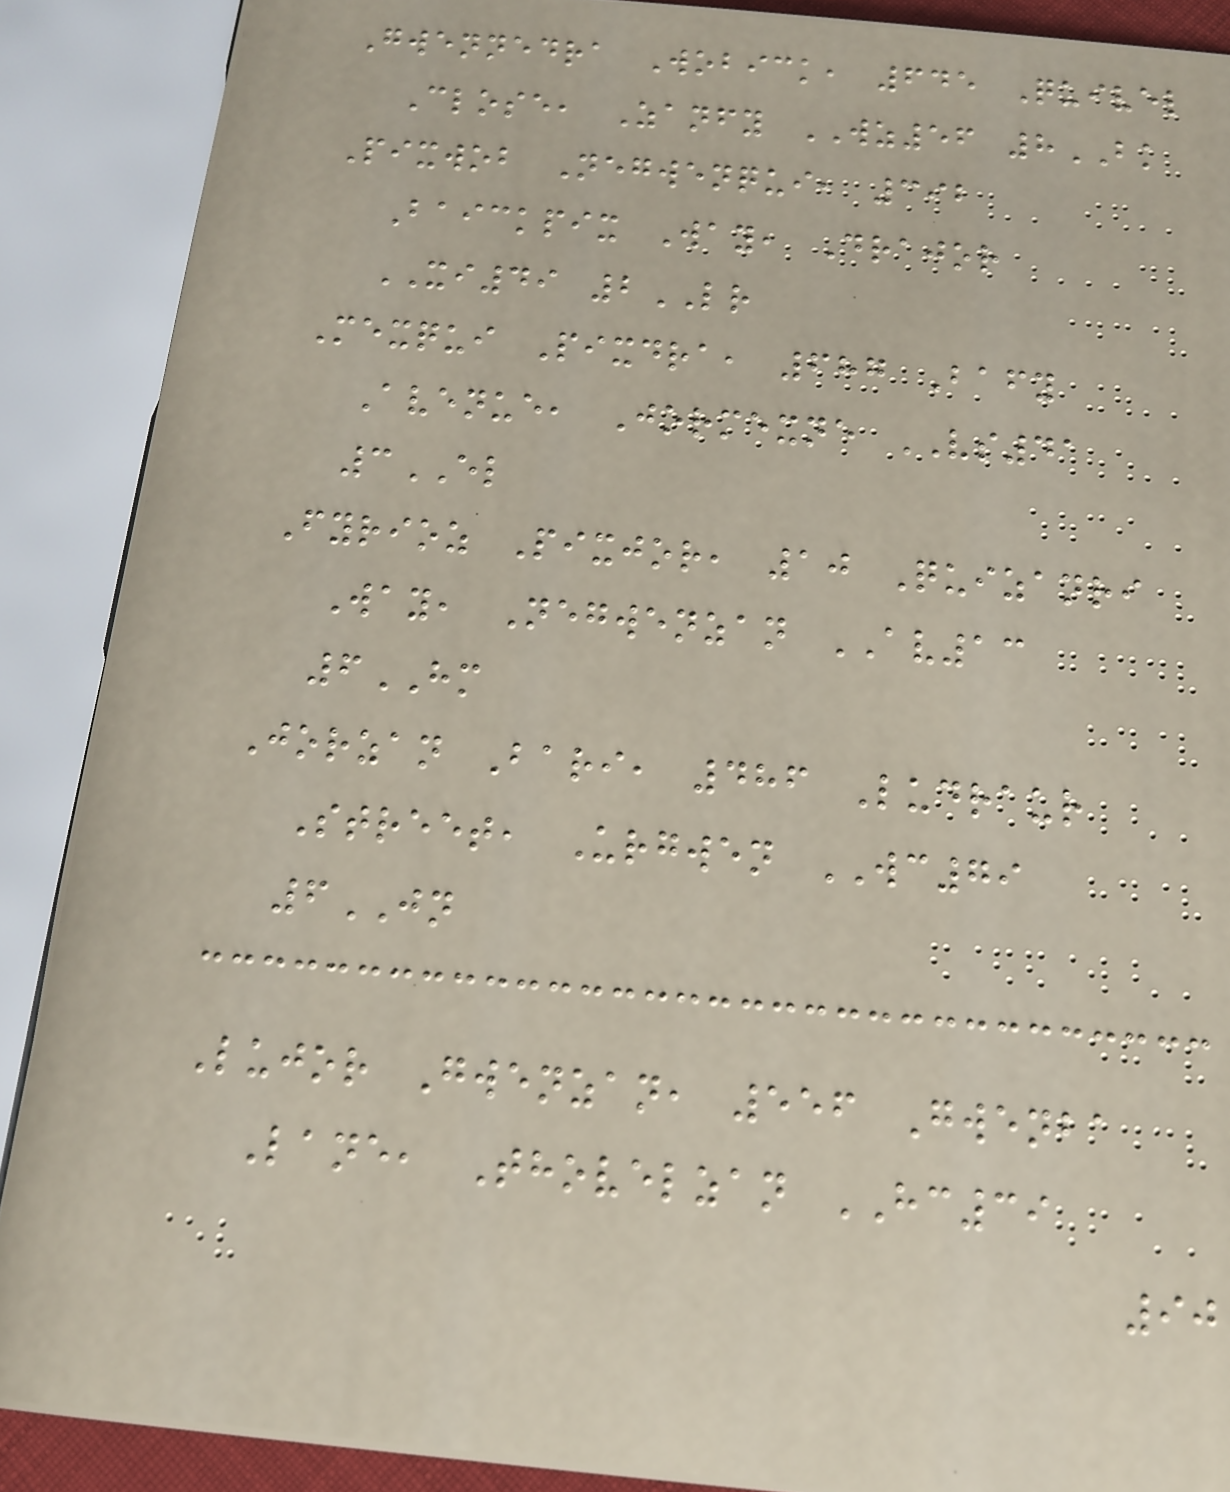Gwennedra Wobick, 645 Quivel
Close, Zanfy WZ56 8BK
Pixwob Negwenqui, 392
Baickpix Way, Drajor
XI49 2LR
Mexqui Pixdra, 687 Bafy
Avenue, Jormexne VS41
3EL
Fyrioz Pixjor, 10 Quizanri
Way, Negwenzan AV13
6HM
Jorzan Bari, 486 Ludraur
Street, Urgwen WC79
6JN
Lujor Gwenzan, 556 Gwenba
Lane, Thovelzan HC39
90
